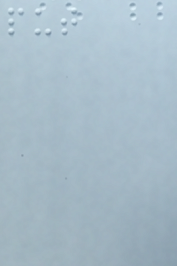put
